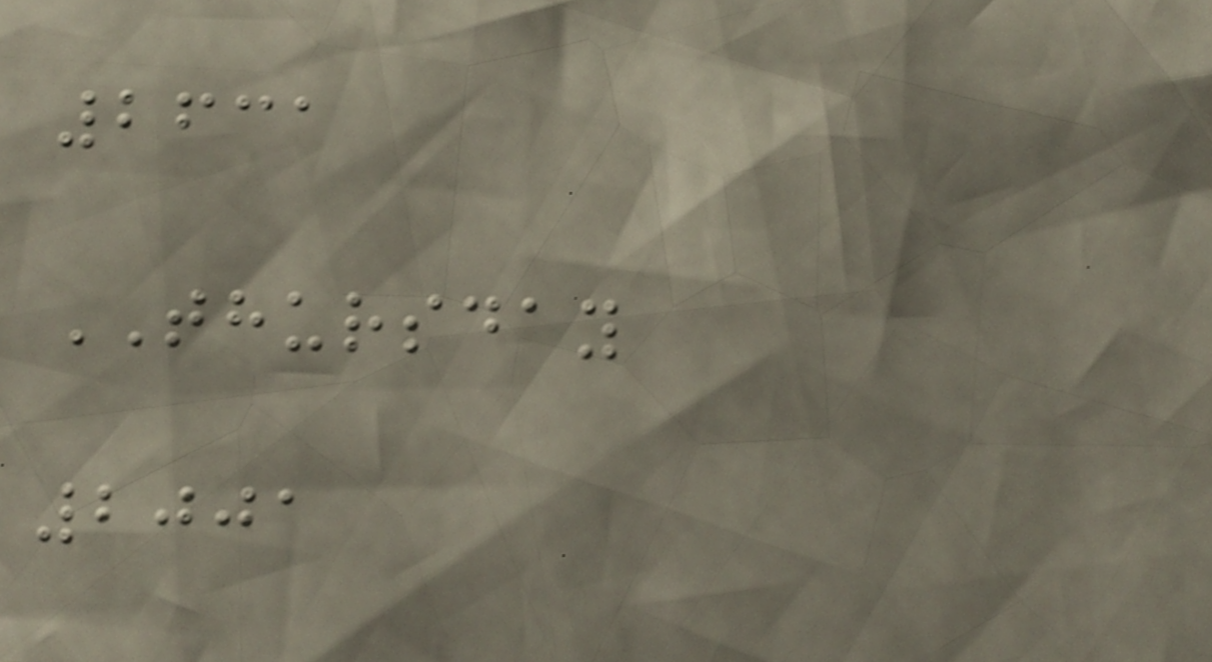2631
THURSDAY
2001
